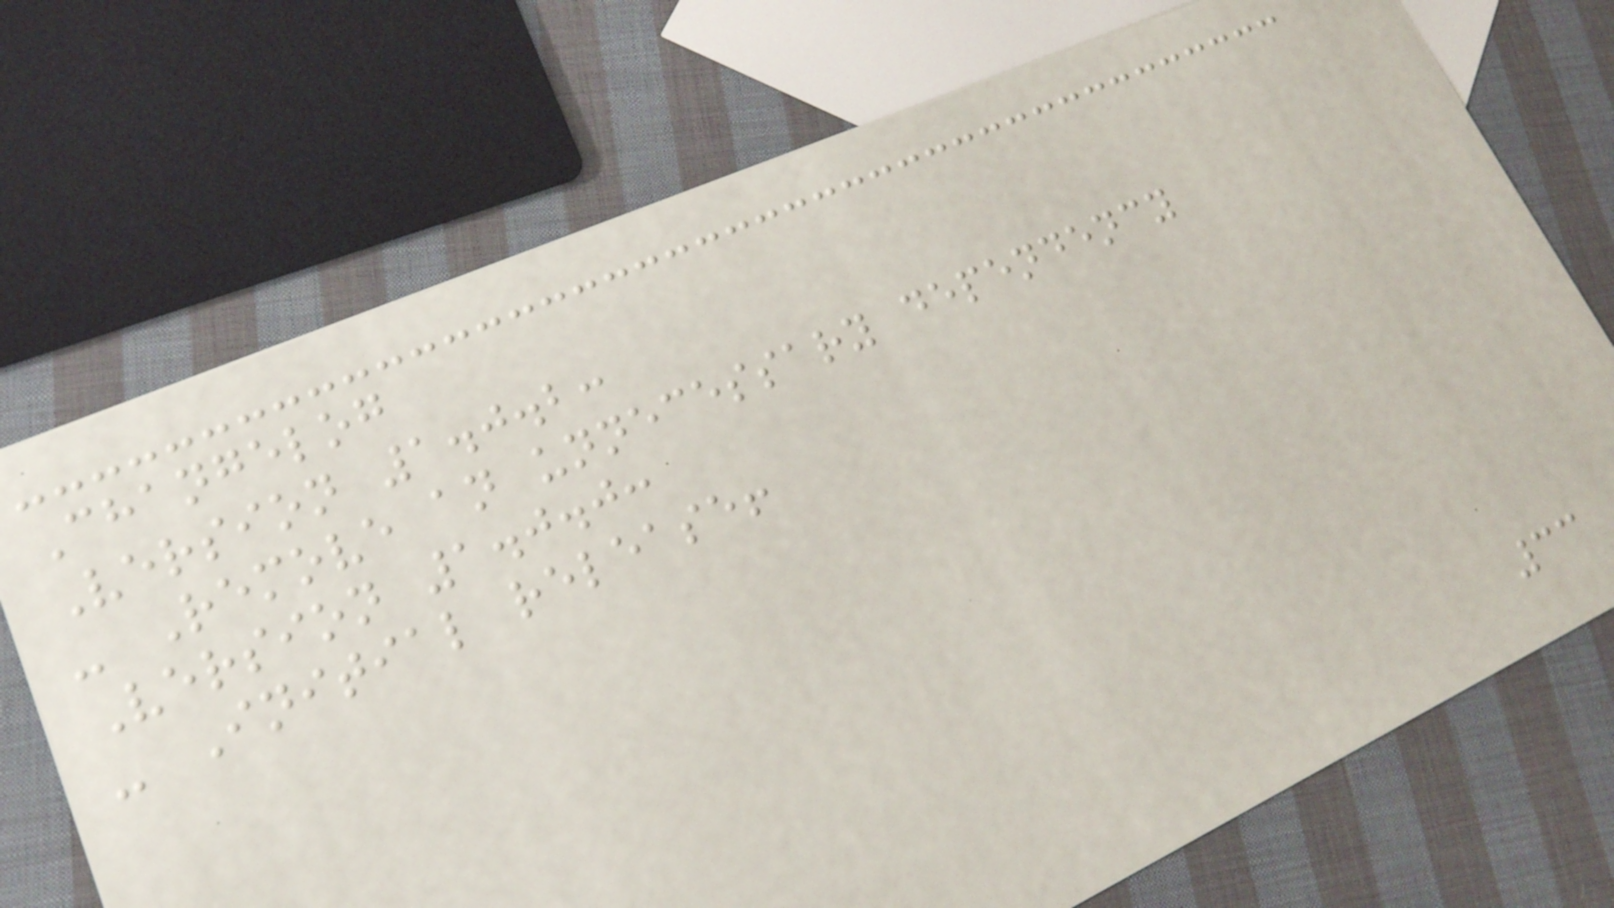Changelog
Version 1.0.2:
- Remove an unnecessary dependency
Version 1.0.0:
- Initial release!
33
